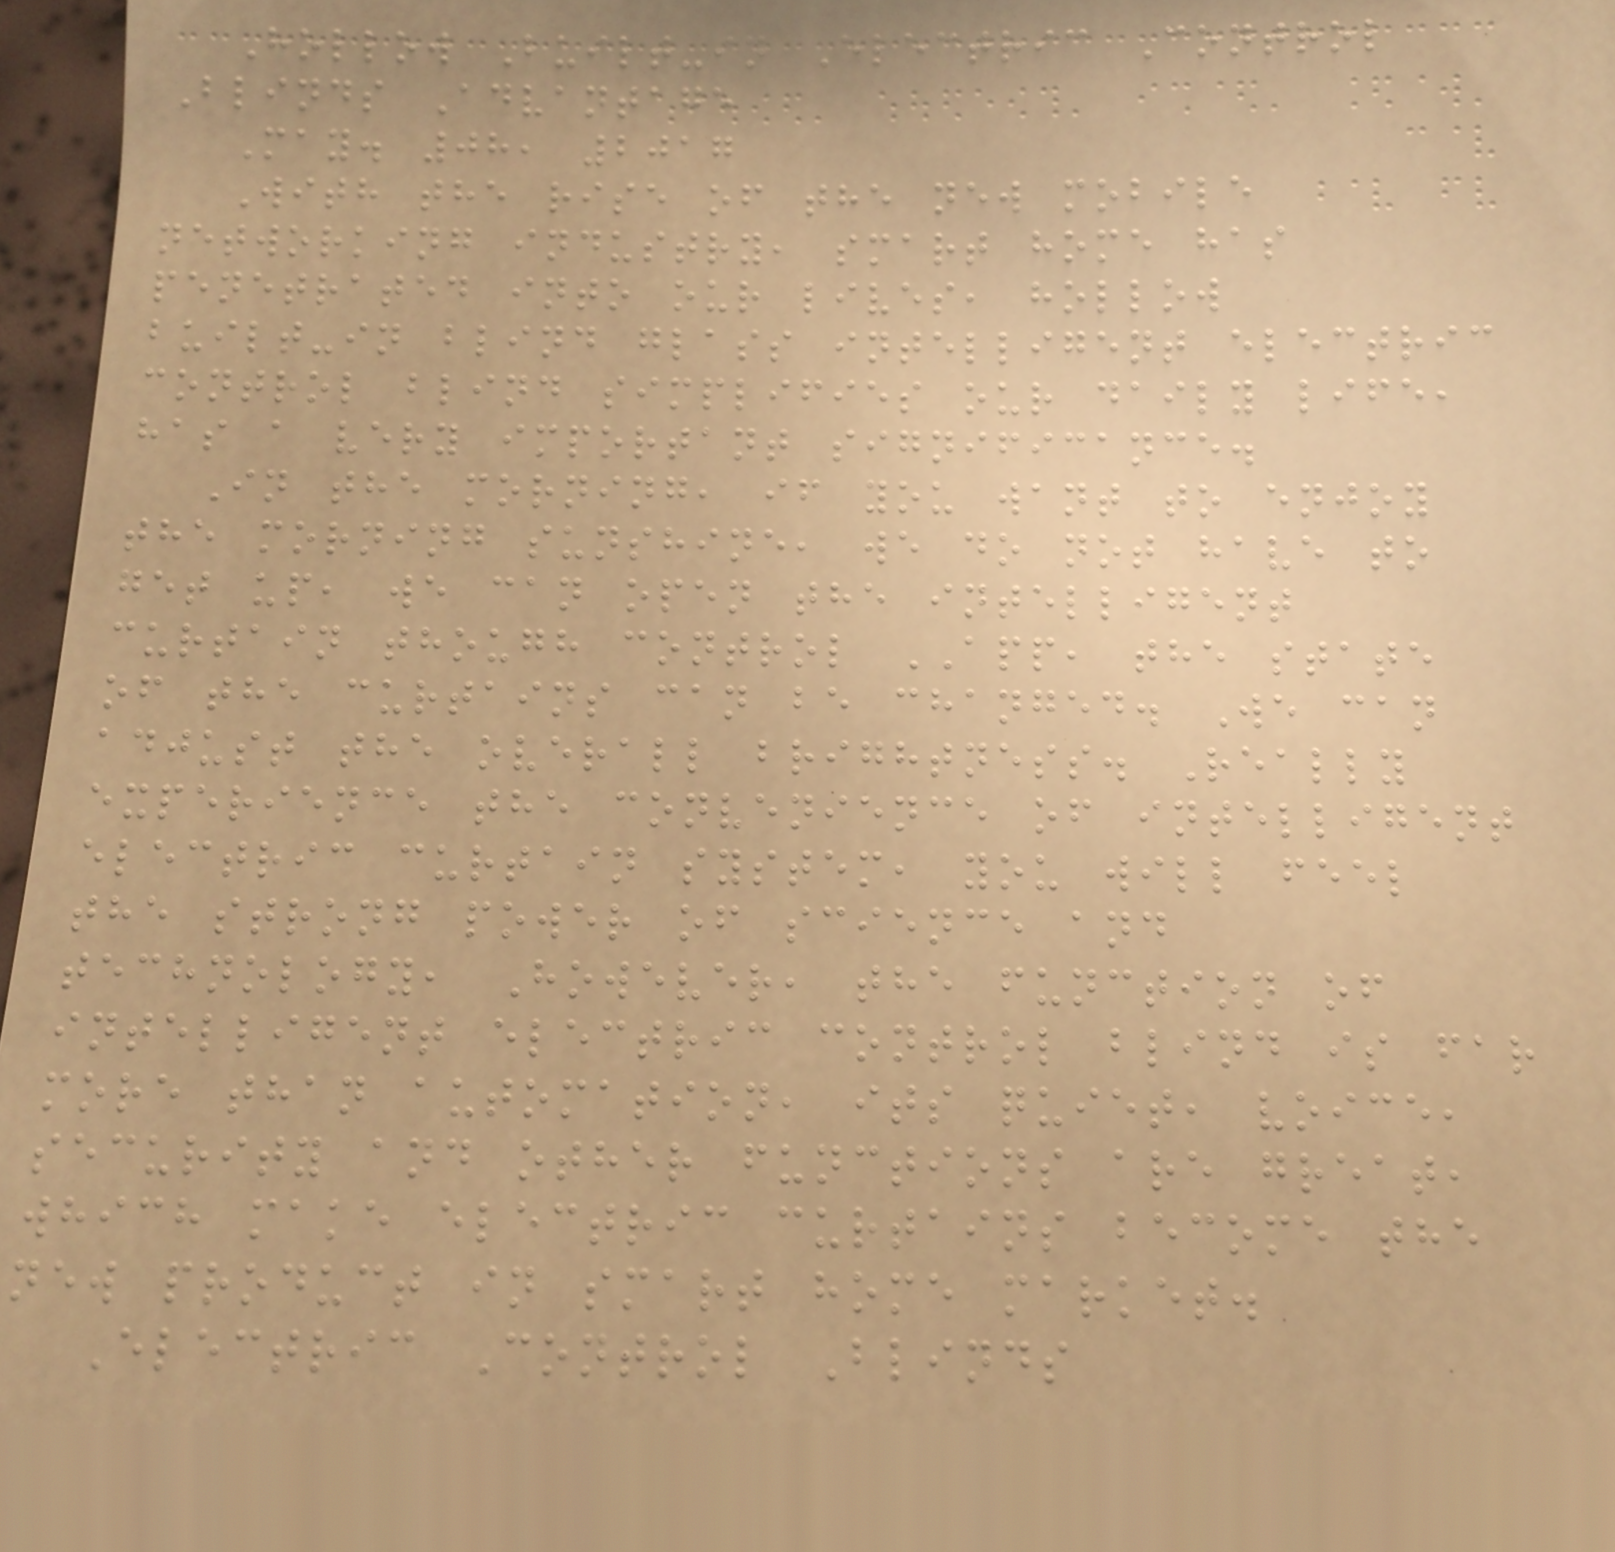Hollow Built-in Electric Control
Blinds Advantage
May. 08, 2017
With the rise of the new mobile
networking industry, smart home has
penetrated into our lives, hollow
built-in blind glass intelligent electric
control blind simplifies our daily life,
has a very important significance.
In the morning, if you want to enjoy
the morning sunshine, we do not have to
get up, we can open the intelligent
curtain though control APP, the state
of the curtains can be changed. We can
adjust the overall brightness. Really
experience the convenience of intelligent
electric curtain system, you will feel
the strong power of science and
technology, However, the function of
intelligent electric control blind is far
more than automation, its quiet, voice,
security and other functions are great,
which make electric curtains become the
new product in smart home market.
Electric Control Blinds
